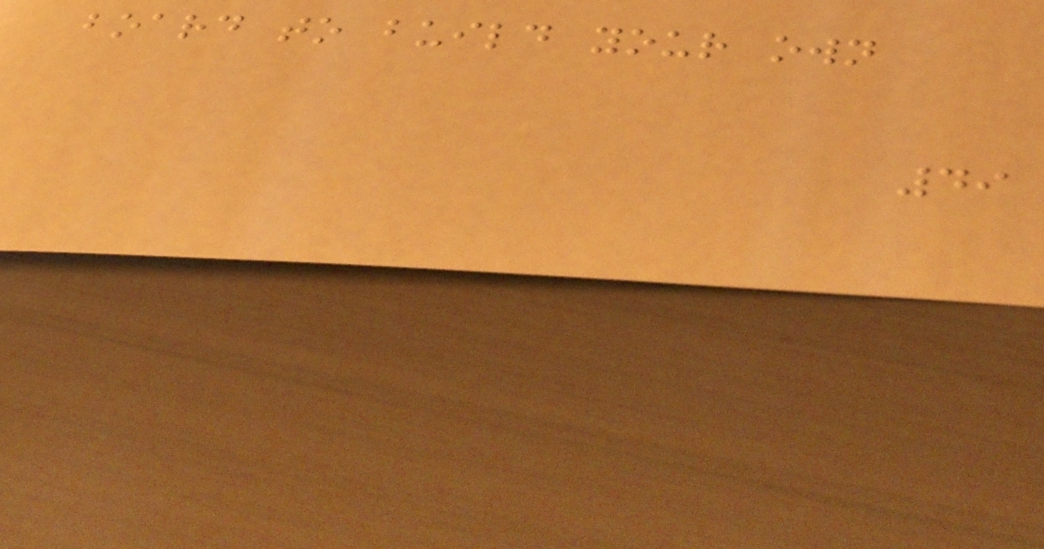board to build your own
49
